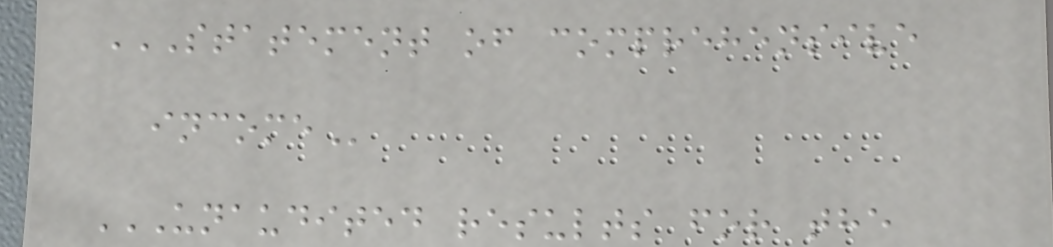STATEMENT OF COMPREHENSIVE
INCOME
UNAUDITED RESULTS FOR THE
